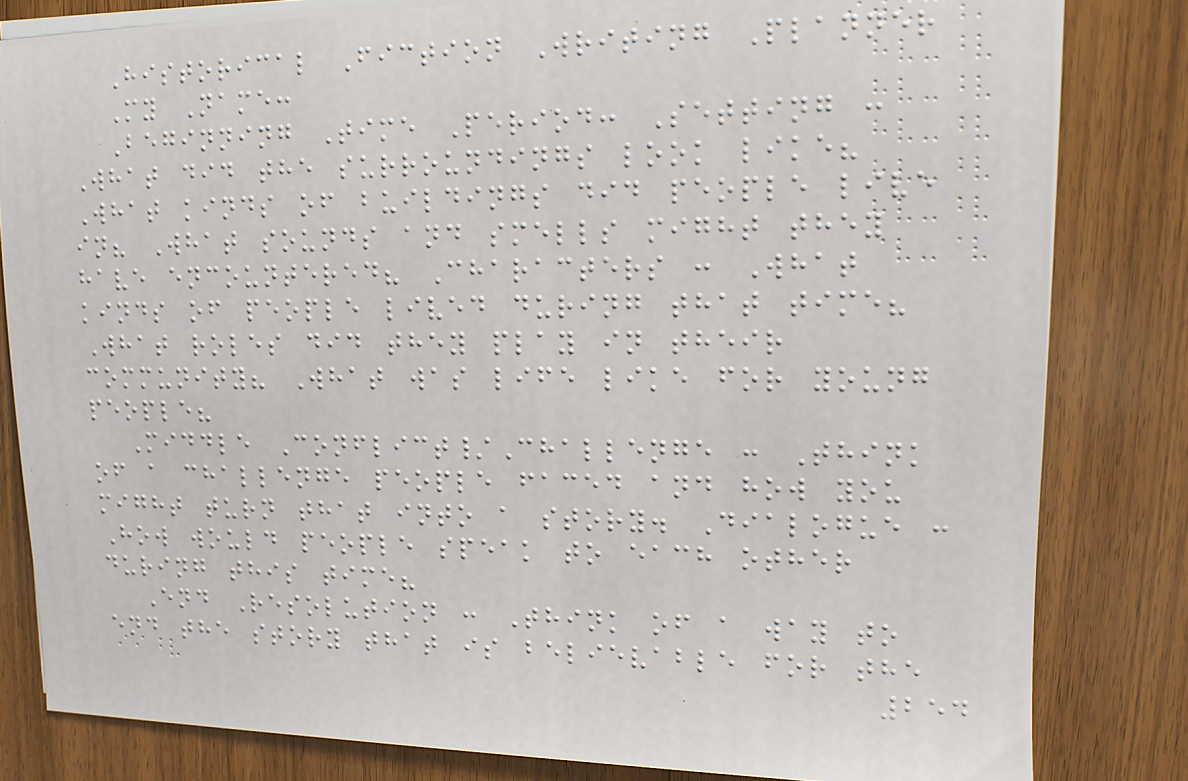Historical Fiction Writing Planner
My Name:
Beginning Time Period: Setting :
What did the surroundings look like?
What kinds of buildings did people live
in? What sounds and smells might they
have encountered? Characters : What
kinds of people lived during that time?
What roles did they play in their
community? What was life like for young
people?
Middle Conflict/Challenge : Think
of a challenge people faced and how you
might turn that into a story. Dialogue :
How would people speak to each other
during this time?
End Resolution : Think of a way to
end the story that is believable for the
254
